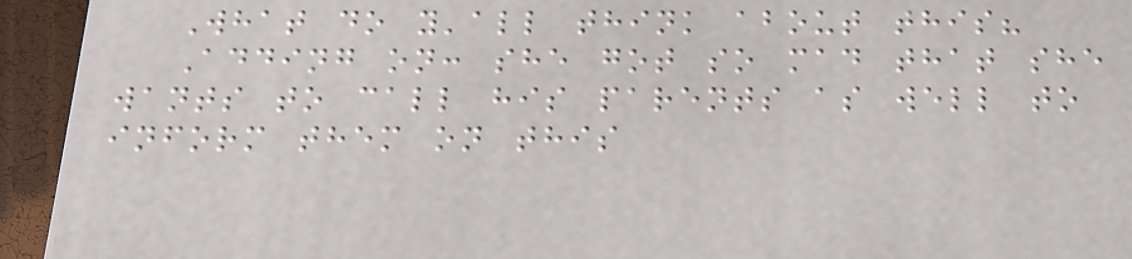What do y'all think about this?
Adding on: she got so mad that she
wants to call his parents as well to
inform them on this
